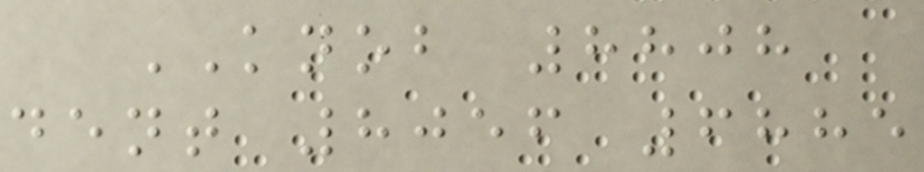KNOB 8808
dent 8056 6885
